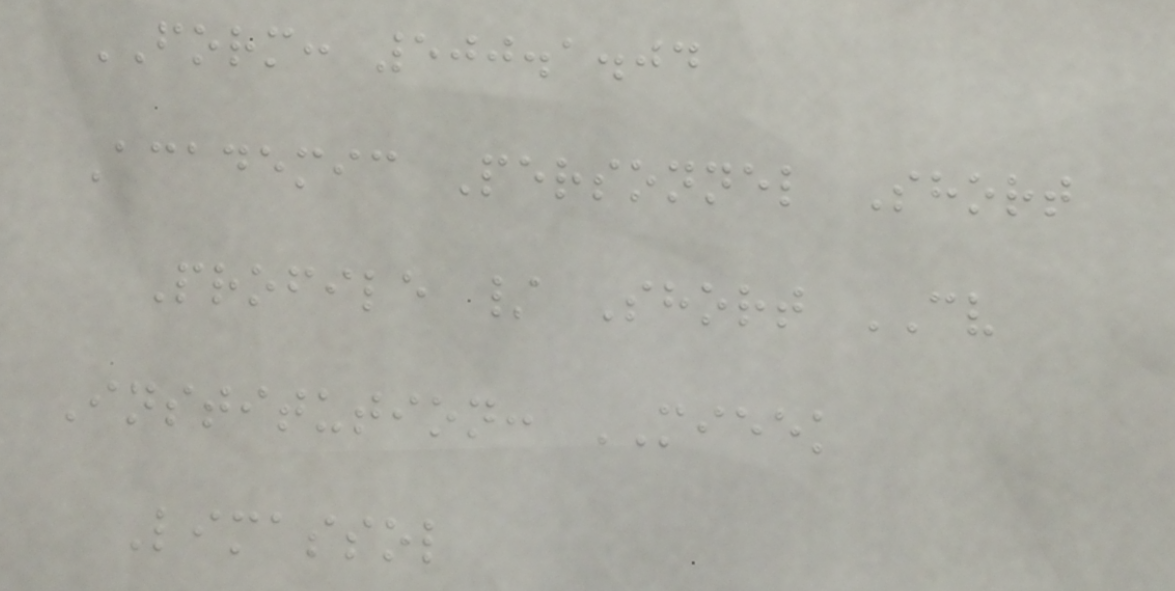FORM: 500.1.04
Academic Personnel Short
Profile / Short CV
Institution: MIEEK
Limassol
